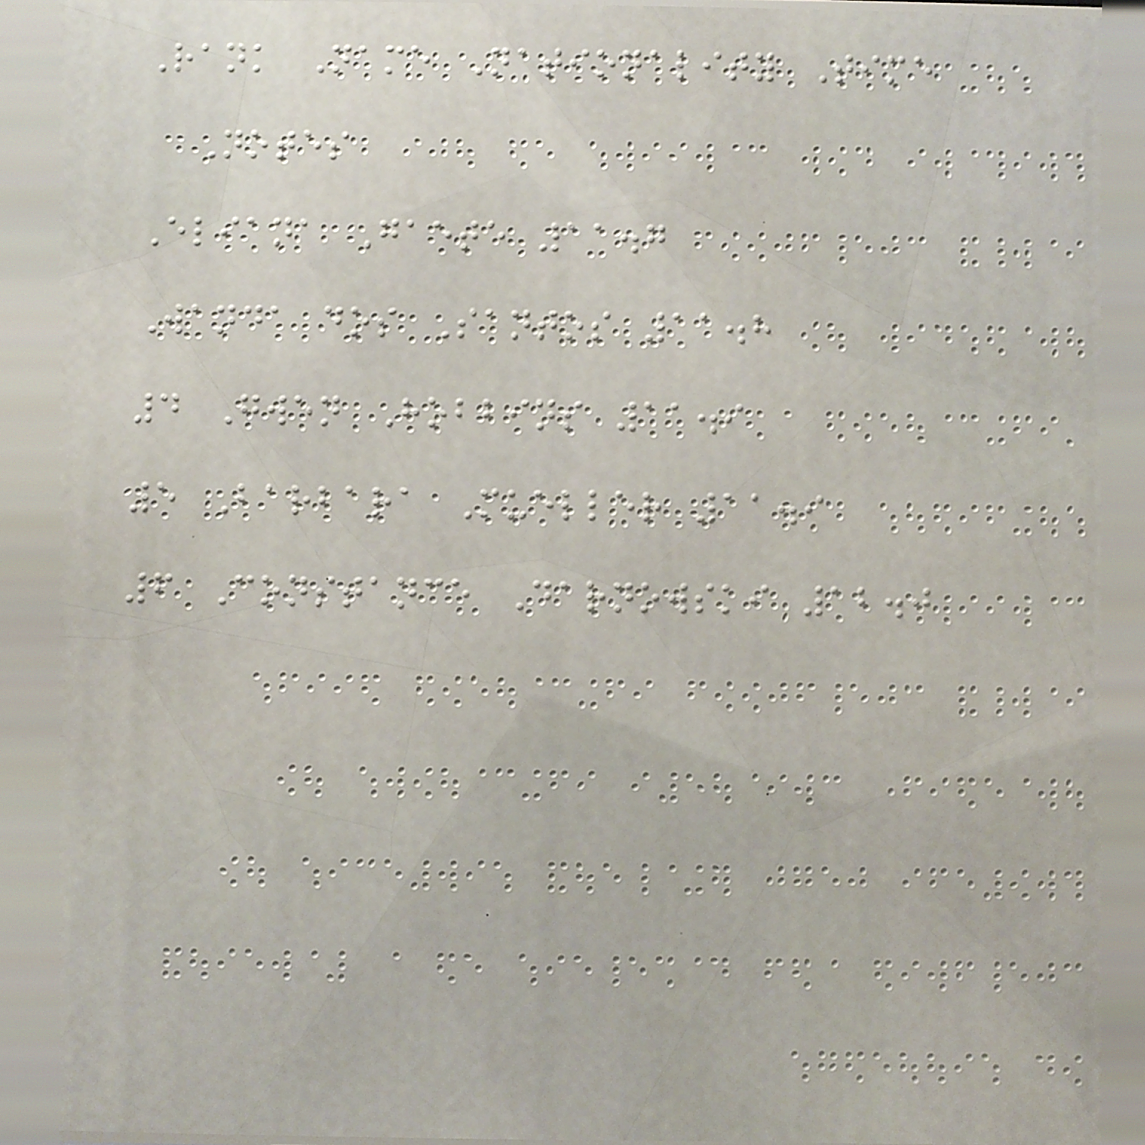Rank Name Nationality Time
Notes
Eliana Gaete 11.7
Wanda dos Santos 11.8
4 Gwen Hobbins 11.9
5 Barbara Mueller 11.9
6 Constance Darnowski 12.0
